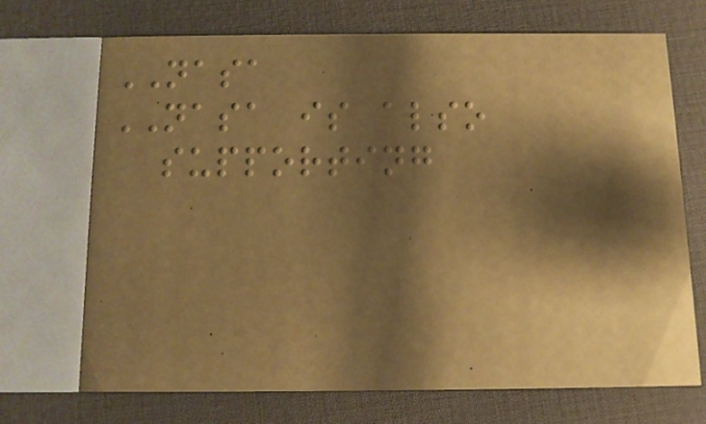NASA
NASA is also
supporting
